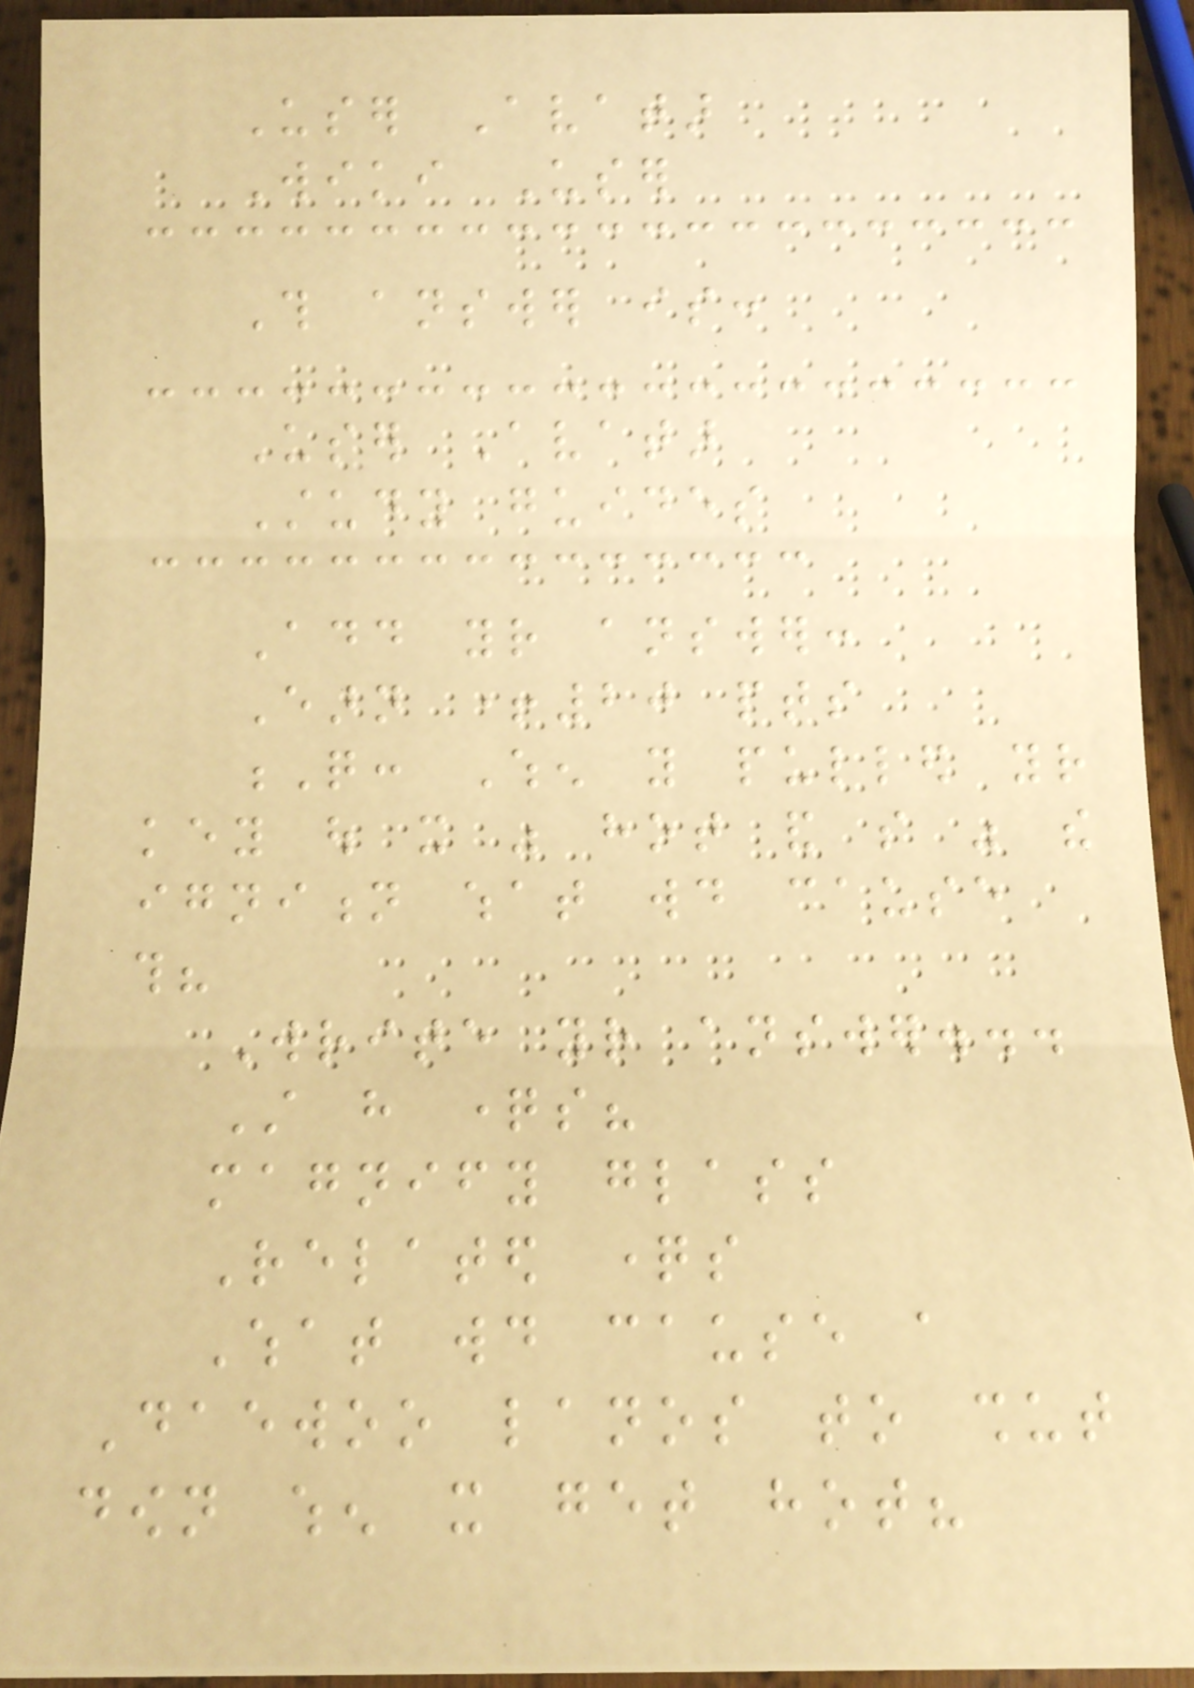User Avatar
Wiki User
This answer is:
User Avatar
Study guides
Add your answer:
Earn +20 pts
Q: When you pulled your
key out it was hot and so was the
ignition what would cause
this?
Write your answer...
Still have questions?
magnify glass
Related questions
What would cause a
Daewoo lanos to shut
down when it get hot?
